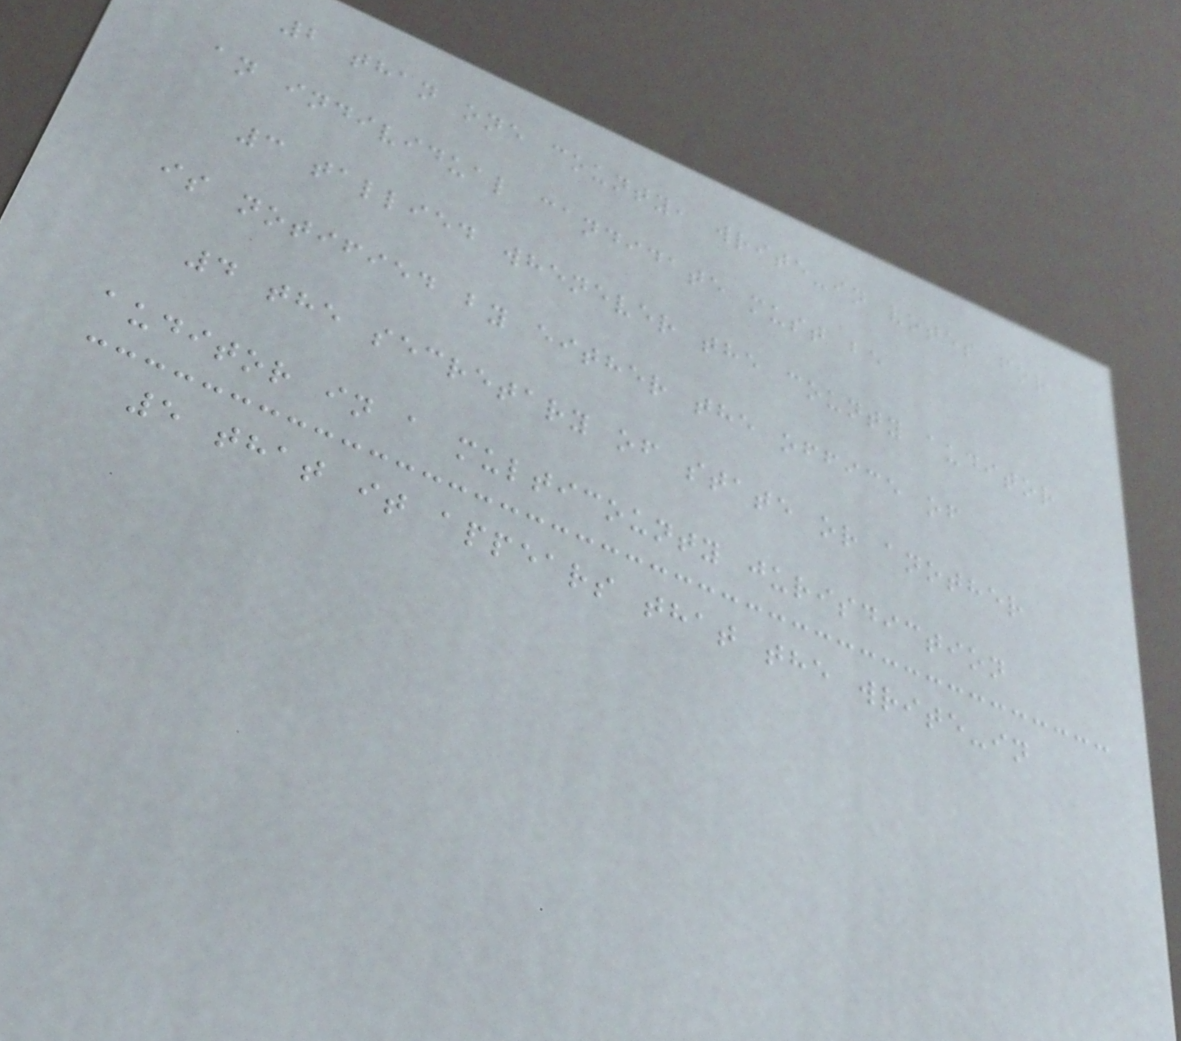2 than one county, write-in votes for
an individual candidate must be
3 tallied whenever the county auditor
is notified by either the office of
4 the secretary of state or another
auditor in a multicounty jurisdiction
5 that it appears that the write-in
